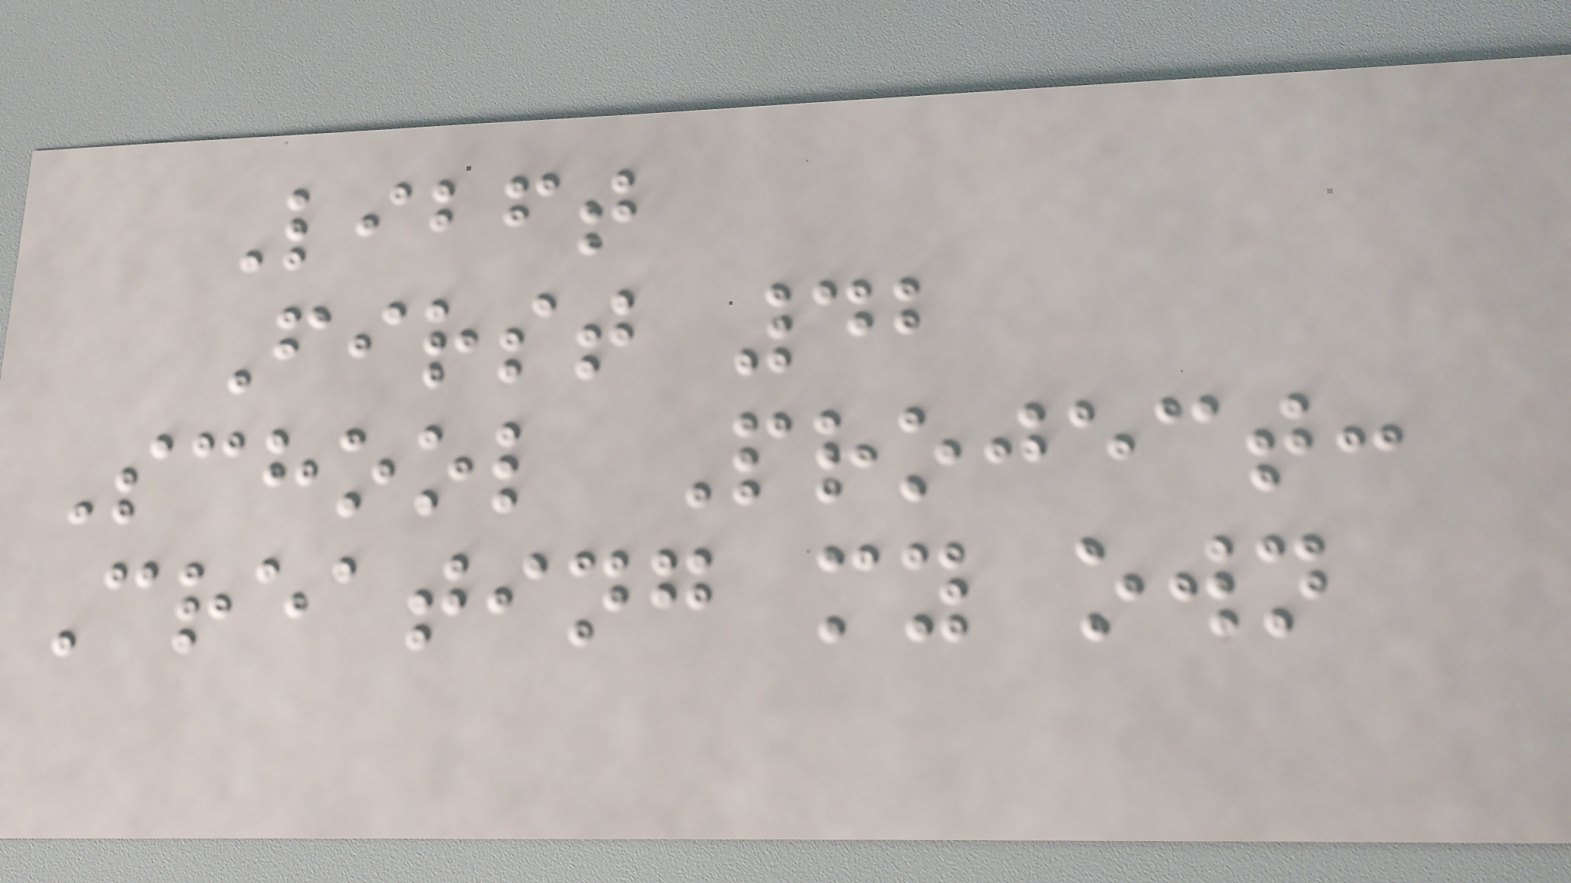Libft
First 42
School Project:
Creating my own
